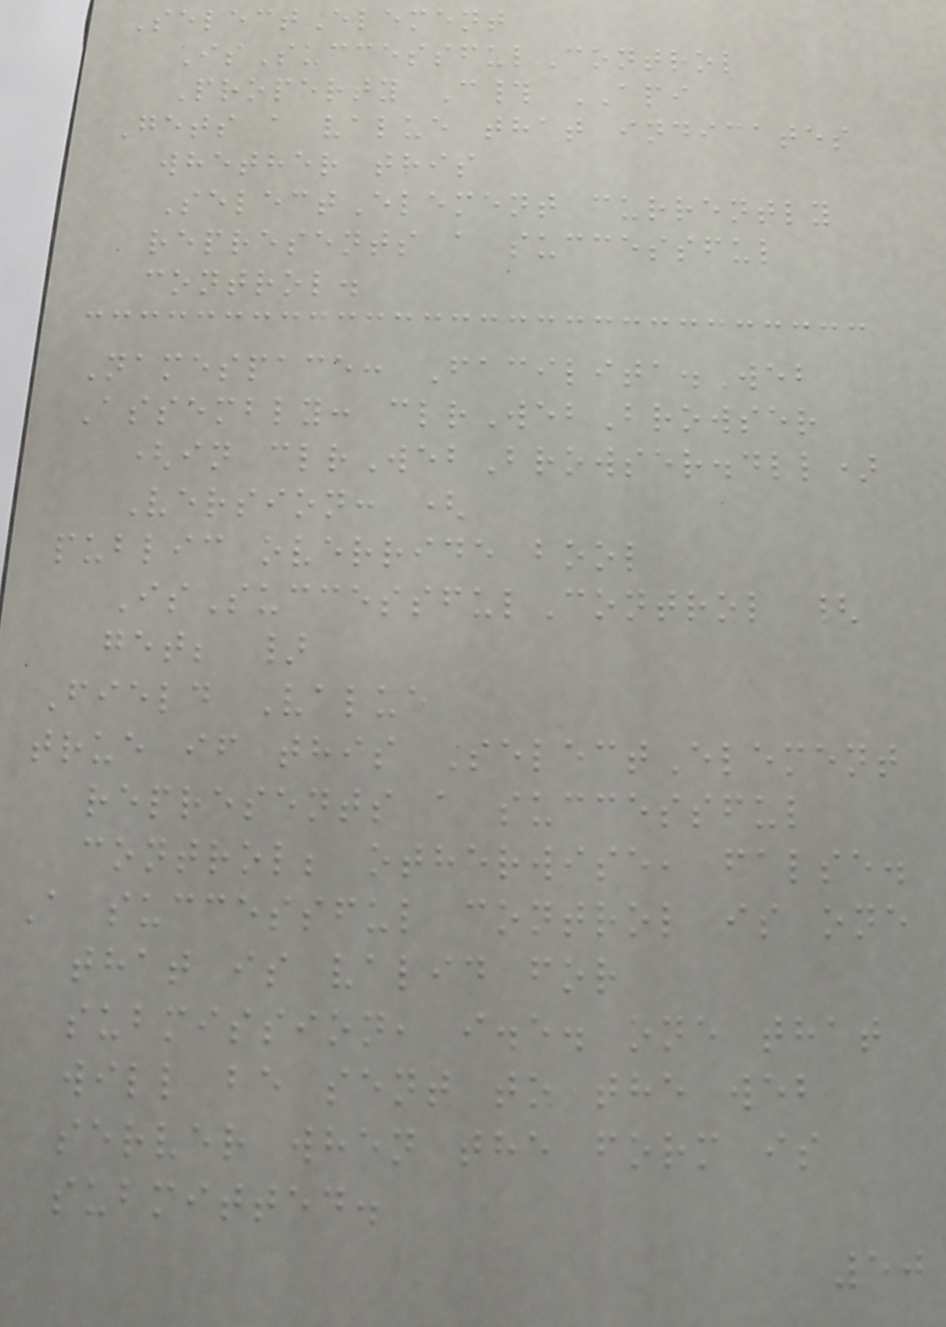SelectElement
IsSuccessfulControl
Property C# API
Gets a value that indicates
whether this
SelectElement currently
represents a successful
control.
Namespace: Facilita.Web
Assembly: clrWebBrowser
(in clrWebBrowser.dll)
Version: (
public override bool
IsSuccessfulControl {
get; }
Field Value
true if this SelectElement
represents a successful
control; otherwise, false.
A successful control is one
that is valid for
submission, i.e. one that
will be sent to the web
server when the form is
submitted.
50
